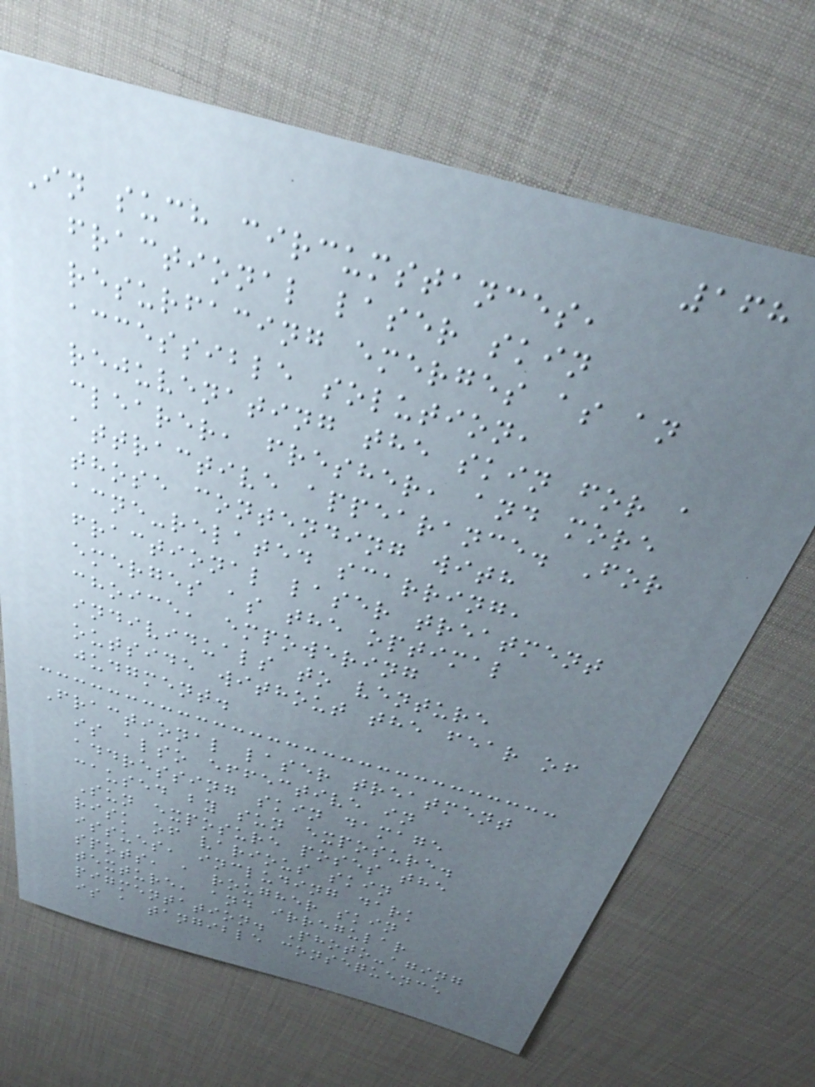168
In such circumstances,
fractional laser skin
resurfacing emerges as an
accessible solution,
rejuvenating the skin for a
clearer, fresher, and more
attractive appearance. For
those contending with
acne-related scarring,
fractional laser treatment
emerges as the optimal
choice, empowering
individuals to venture
outside without the fear of
judgment.
Fractional laser treatment
is also effective in
addressing skin damage
caused by sun exposure.
Sun exposure poses the
risk of various skin
issues, including dark
spots, a rougher skin
texture, and irregular
pigmentation. Photo-aging
is a tangible consequence
